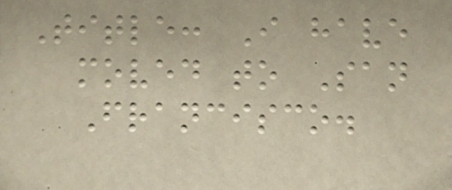Title: I have
moved to San
Francisco.
